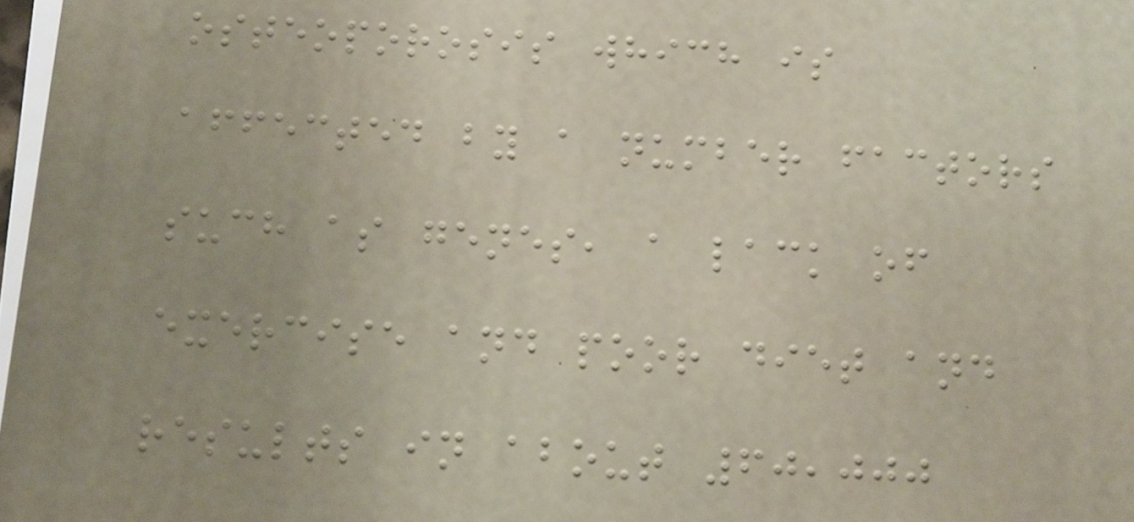osteoporosis which is
affected by a number factors
such as genes, a lack of
exercise and poor diet and
results in about 60,000
